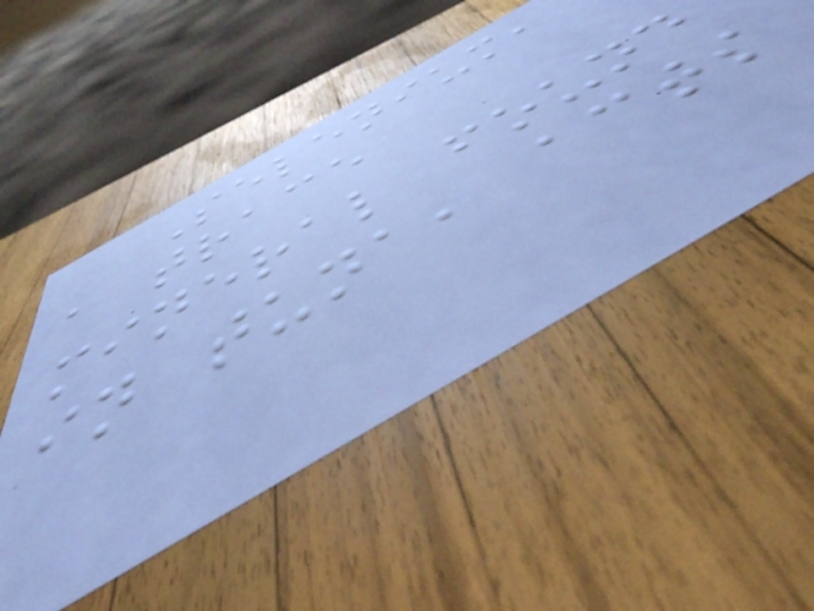Selenium,
a trace
mineral found
in tuna, acts
